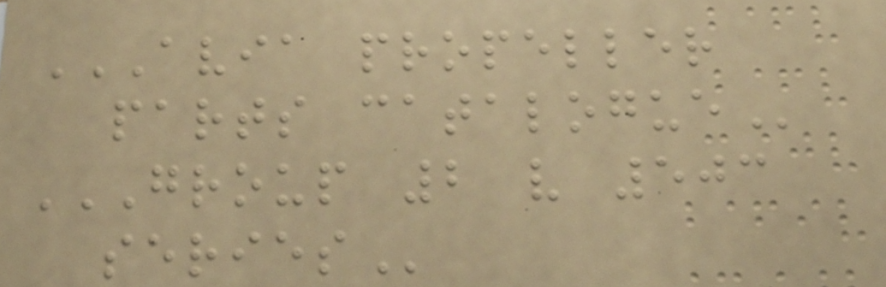AVIA PROPELLER
PARTS CATALOGUE
GROUP 2 V 503
SERIES
